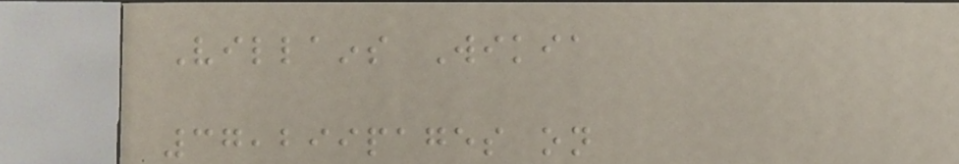Villains Wikia
37,299pages on
